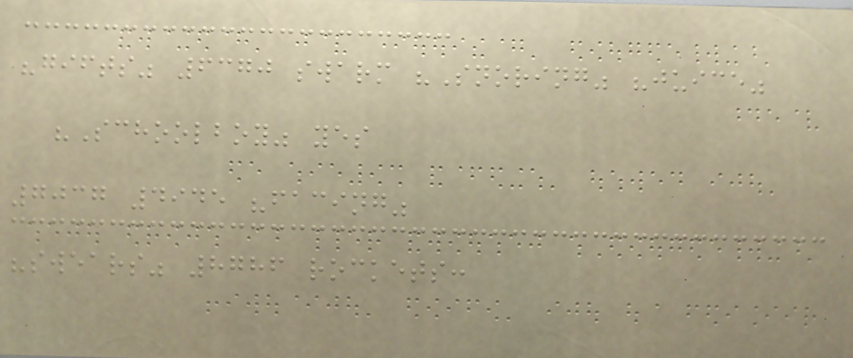"gifts" 6370 swarm "Snoring" "juice"
"Schoolboy" yes
7037 4945 "facing"
"swears" 8786 rockets:
